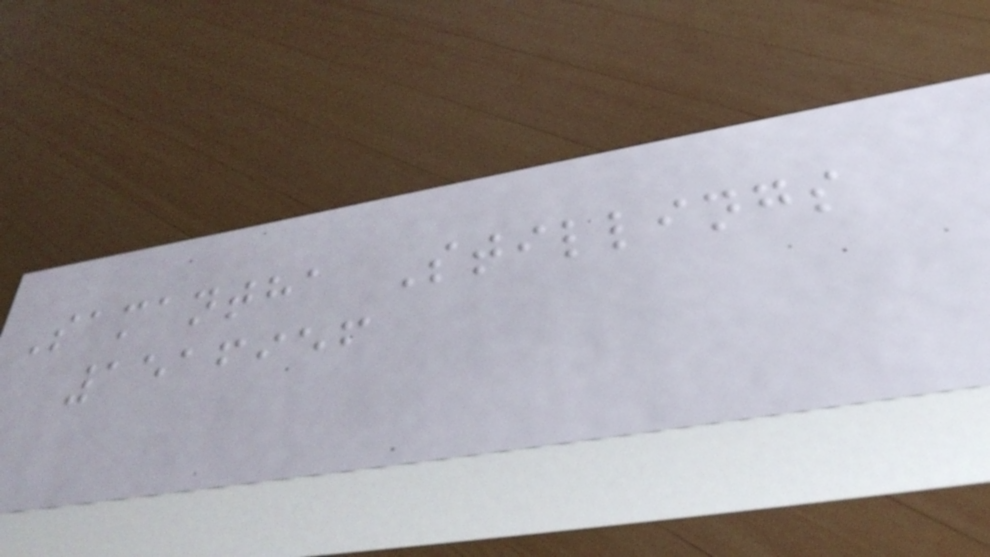Samantha Stillings
1516956
